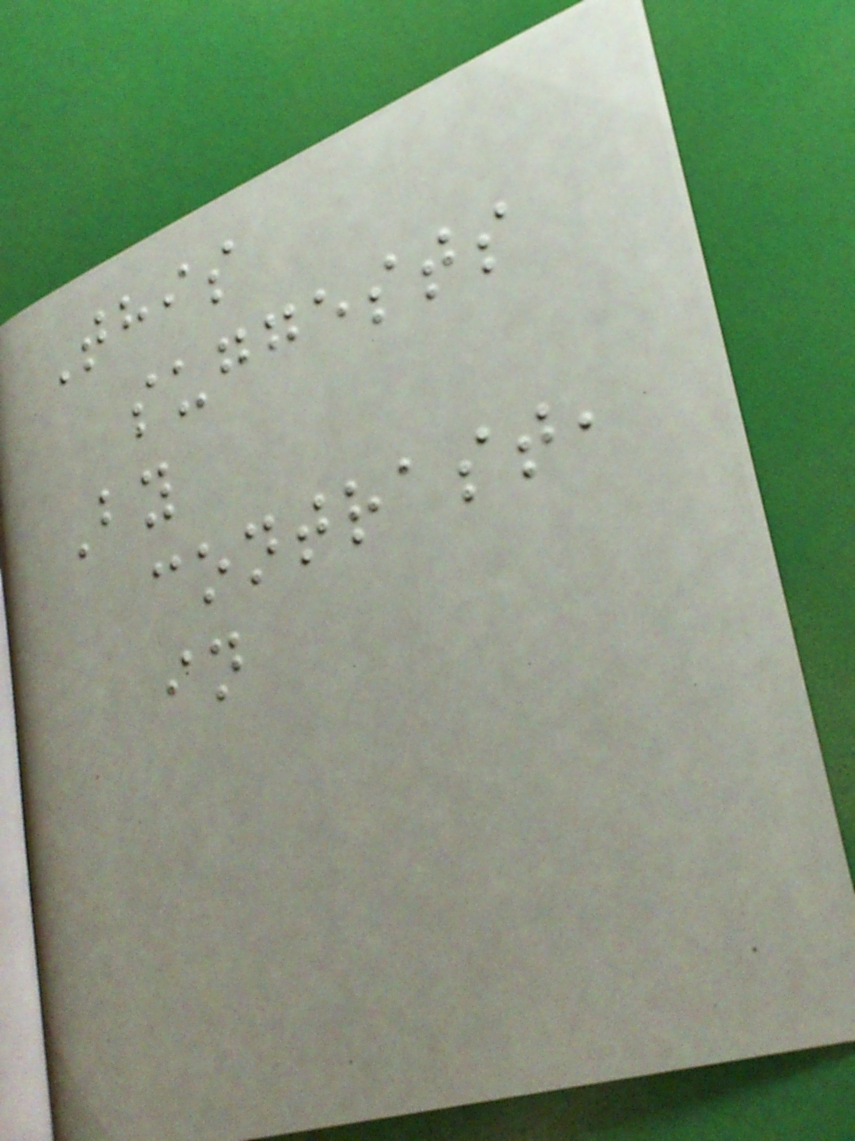This
suggests
By
contrast,
in
